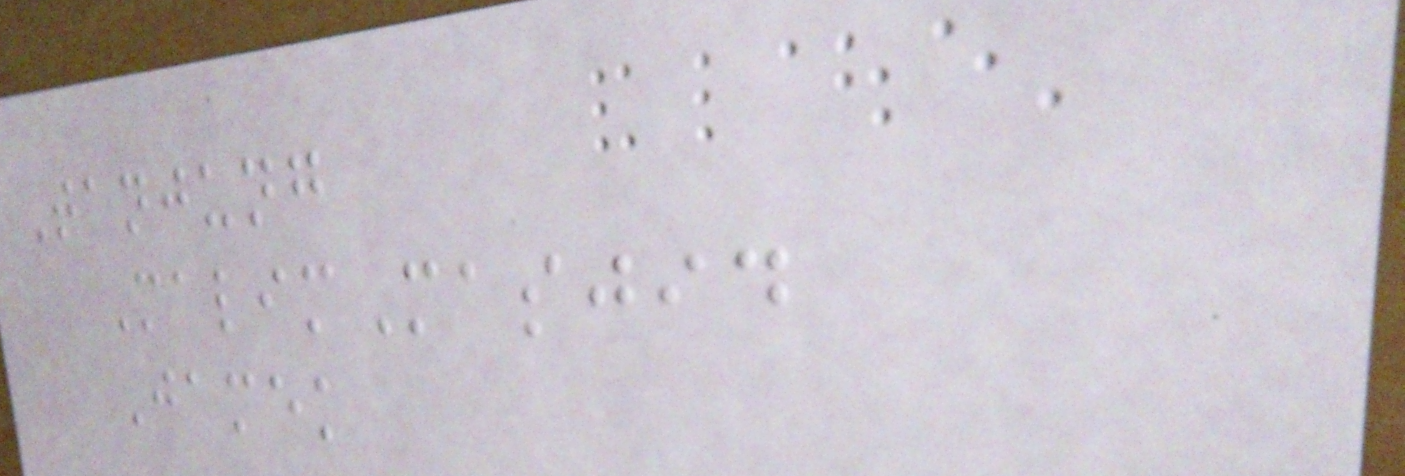Tanjung
MalimMasjid
Jamek
